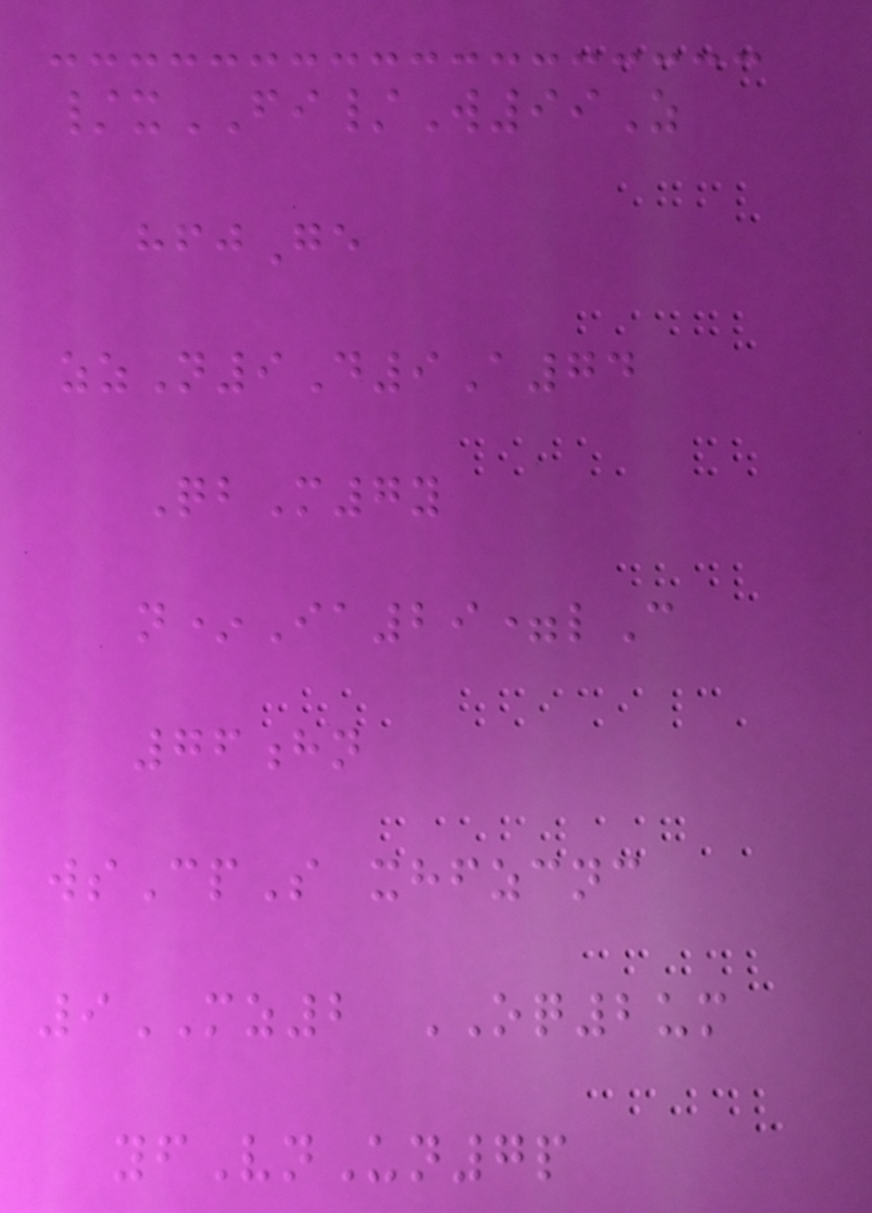/xFI/W99Z
hfjGe
zzN9D9A74
QbM7y
n*Ia29=lC
76hn
wsCpS xhfzcnc
9MZ2 OQ2um
yfVnUn7p
